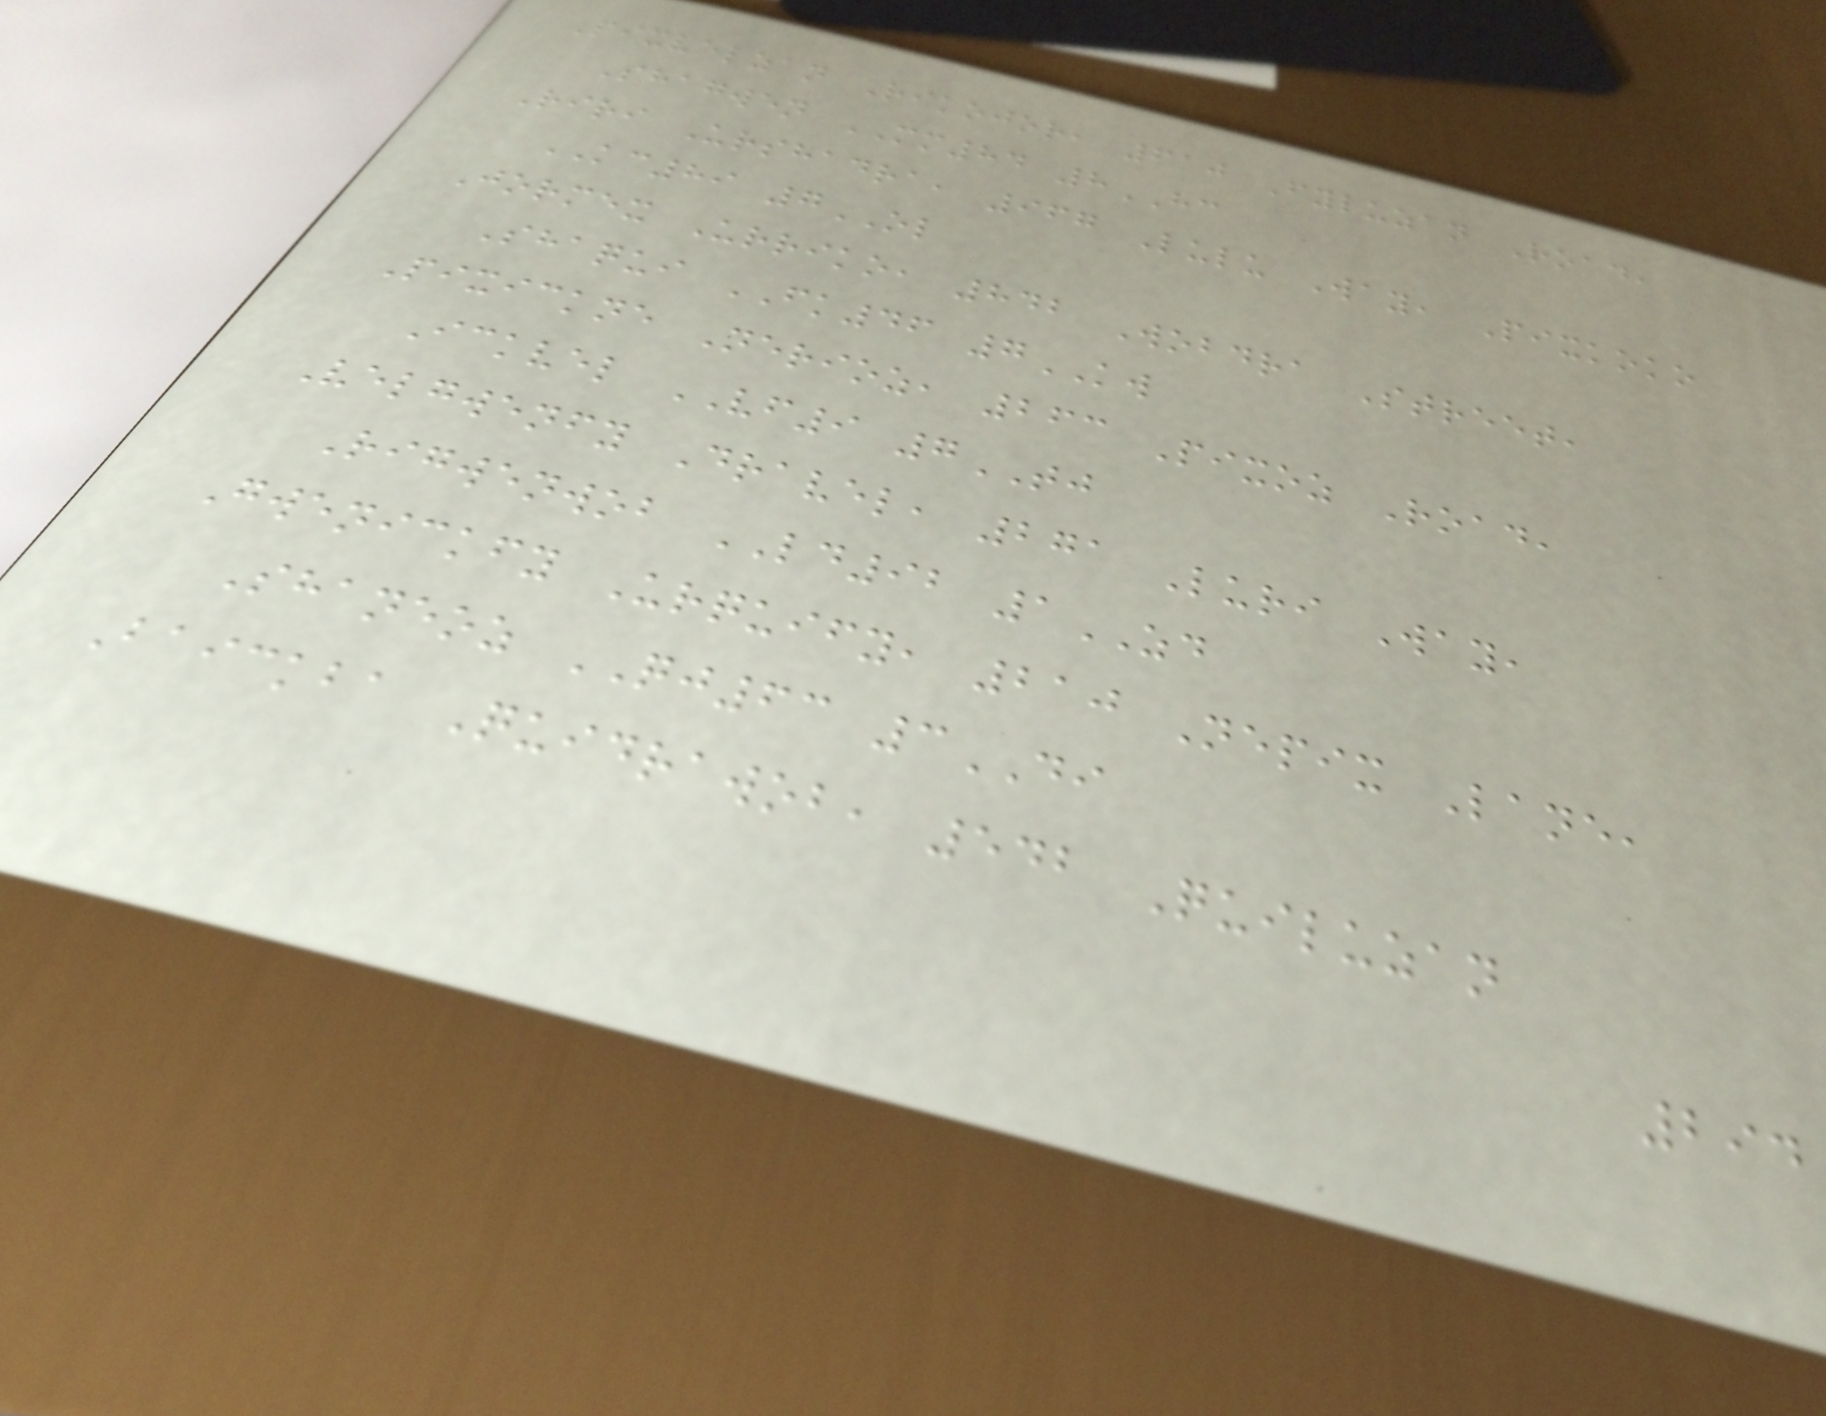Pixvelzan Rikojor, 610 Fyluzan Road,
Shagwen MM84 8HC
Riri Urshadra, 967 Lulu Way, Pixkoko
KC89 7OL
Jormex Urriko, 842 Wobdra Street,
Shaqui FK46 7KW
Pixickne Nerioz, 263 Pixoz Road,
Ickvel VF9 7TJ
Velgwenfy Dravel, 271 Luri Way,
Rigwenwob LD92 1ZD
Gwenickfy Urquify, 210 Nepix Lane,
Shaneoz QJ63 3DI
Baickba Quidrawob, 542 Quiluzan
294
